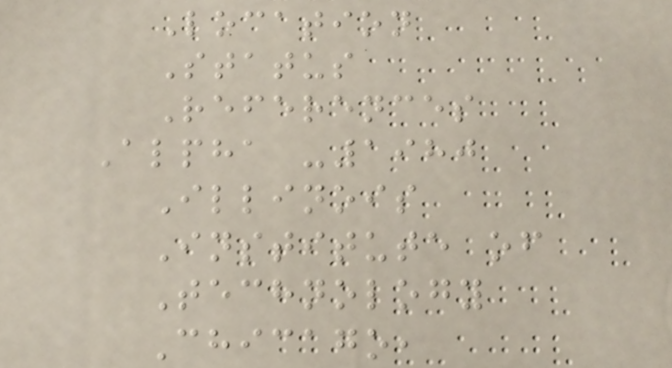Location
Status
References
Alpha -1980
Illinois
Institute of
Technology
Chicago,
